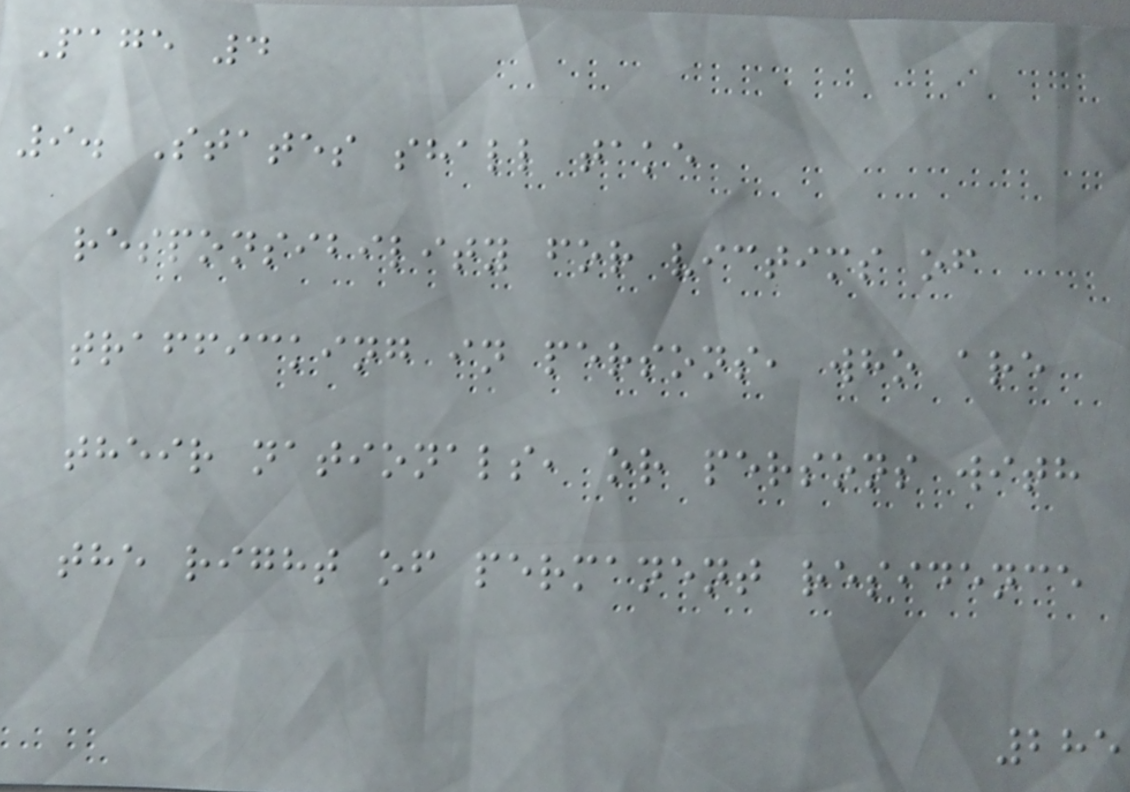Page 4
9. States shall take
responsibility for victims of
trafficking in persons, who are
their nationals, or persons with
the right of permanent residence
285
